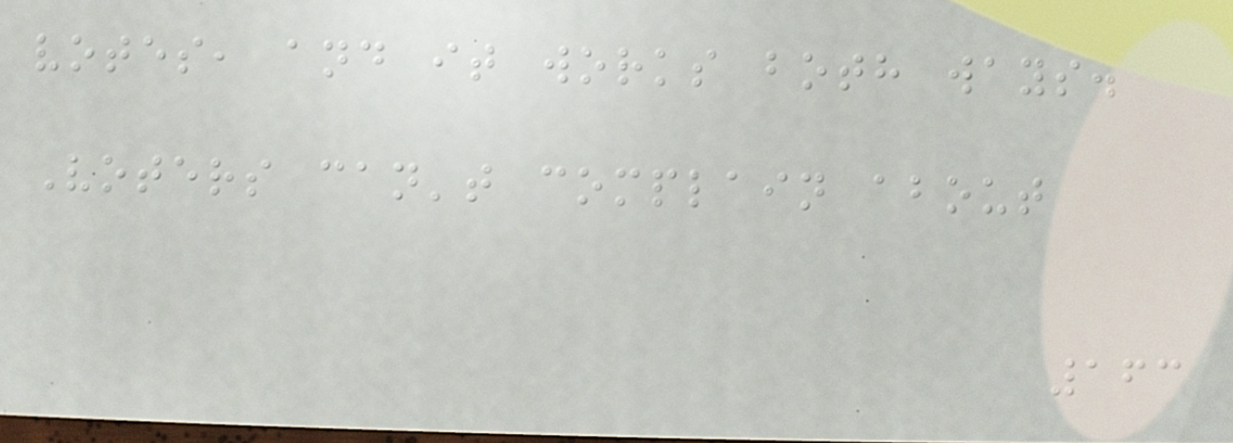votes, and it works both ways.
Voters can't complain about
163
